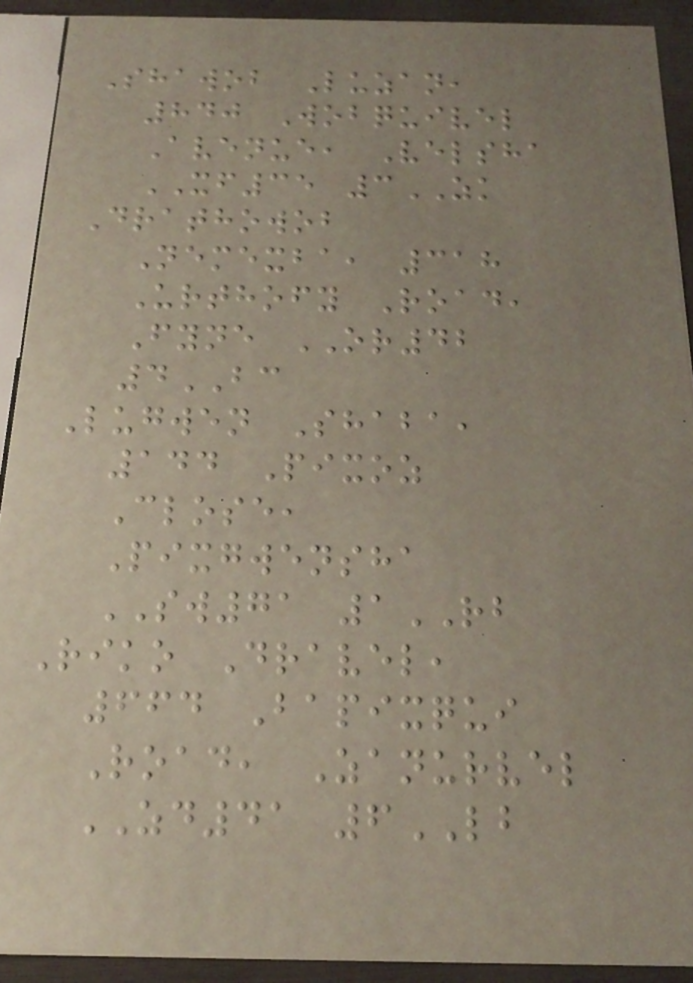Shawob Luzan,
840 Wobquivel
Avenue, Velsha
XF35 3ZK
Drathowob
Nemexba, 318
Urthofy Road,
Fyne OR42
4BC
Lugwen Shaba,
144 Pixoz
Close,
Pixgwensha
SW71 1RB
Riko Dravel,
664 Bapixqui
Road, Zanurvel
ZD41 6LB
